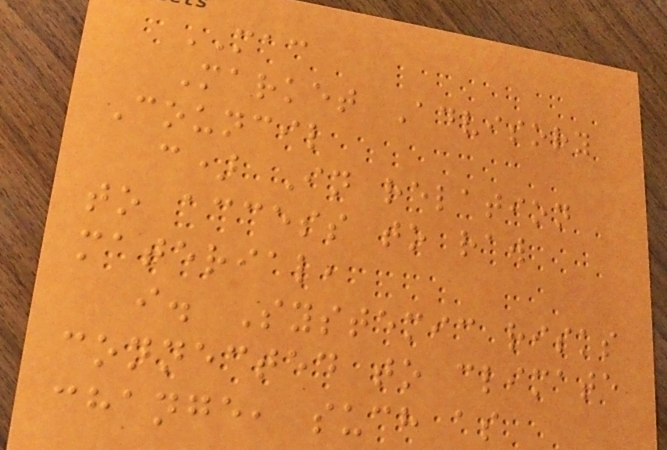MAC
Market Advisory
Council
c) In relation
to access to raw
material,
i. Systemic risks
connected to climate
change, such as
